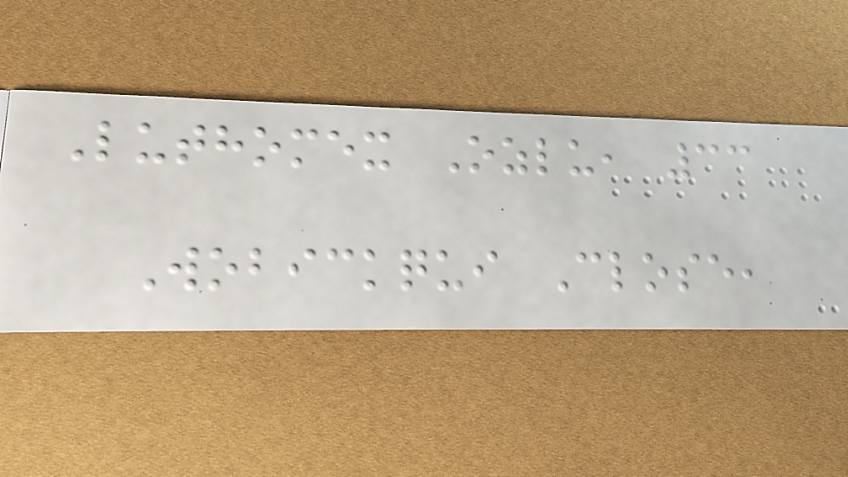Luthomex Ozlu, 33
Wobickqui Close,
